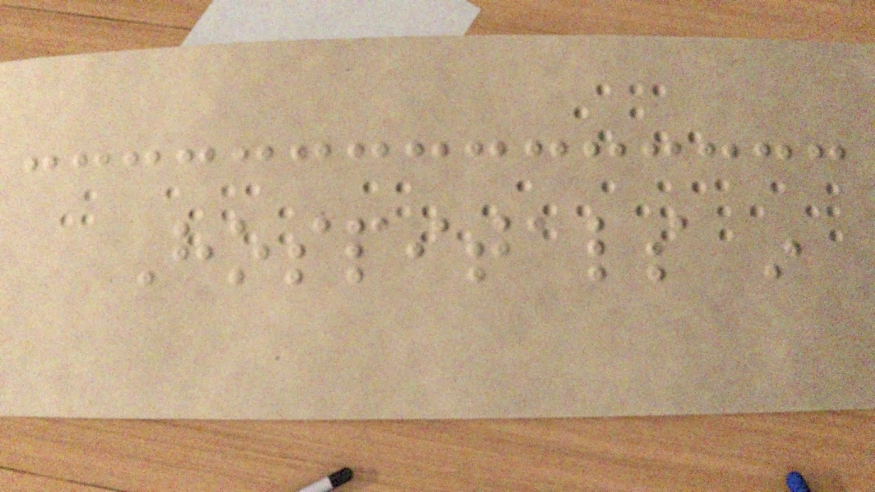Hospitals in
